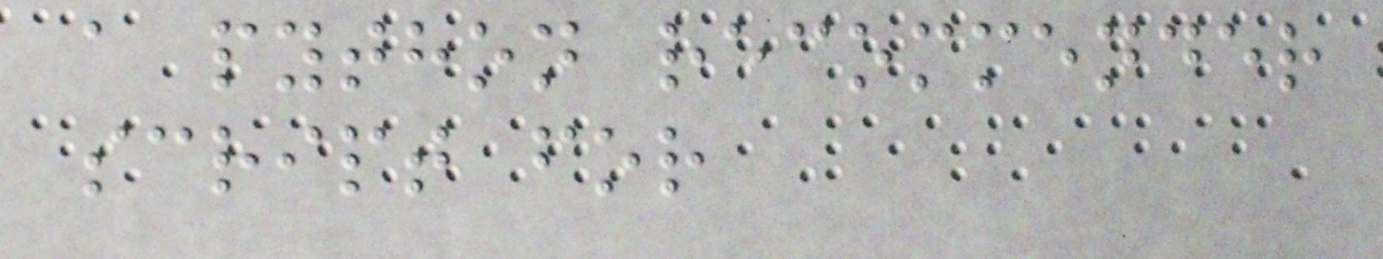a python recommender
script for
